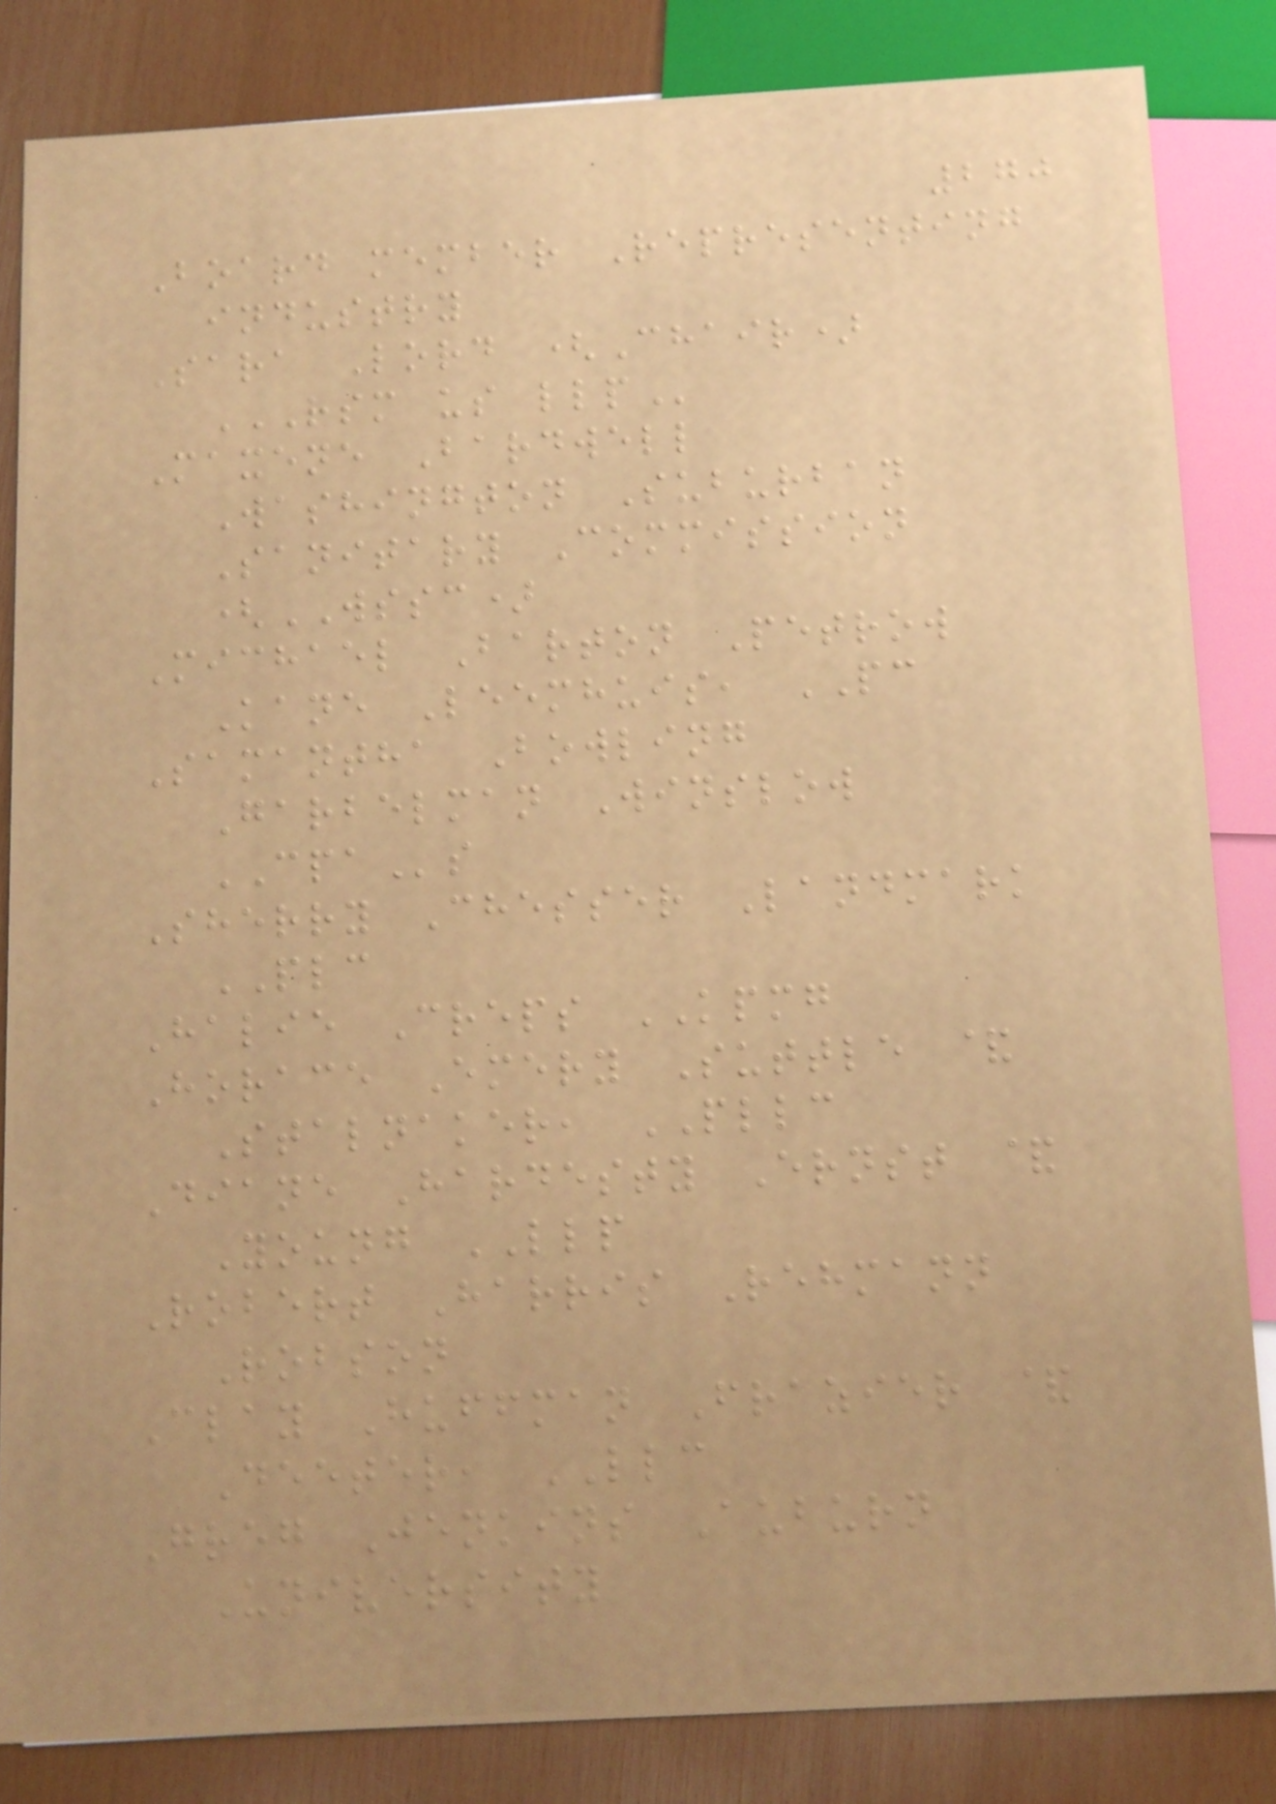270
Board member Representing
industry
Sara Lord (Chair)
RSM US LLP
Maxene Bardwell
Washington Suburban
Sanitary Commission
(WSSC)
Michael Barton Petrow
Kane Leemhuis, PC
Samantha Bowling
Garbelman Winslow
CPAs
Sherry Chesser Landmark
PLC
Halie Creps KPMG
Horace Emery Suttle &
Stalnaker, PLLC
Diane Hardesty Ernst &
Young LLP
Robert Harris Rehmann
Robson
Clay Huffman Frazier &
Deeter, LLC
Greg Jenkins Auburn
University
